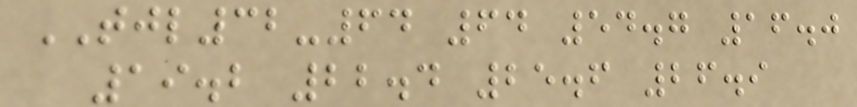TJL32-64 64 54.7 16.0
19.2 22.4 25.6 26.9
